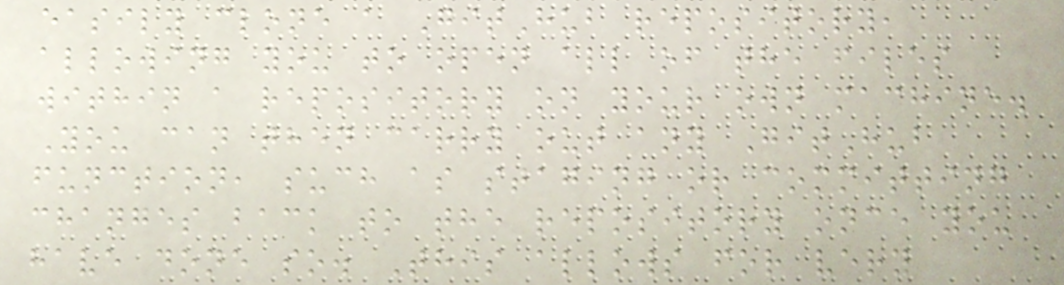easily clone a GitHub repository,
allowing you to open all of the files
within a repository on your own machine.
You can then carry out any GitHub
function, such as staging or committing
changes back to the repository once you
have done so. This allows for very
